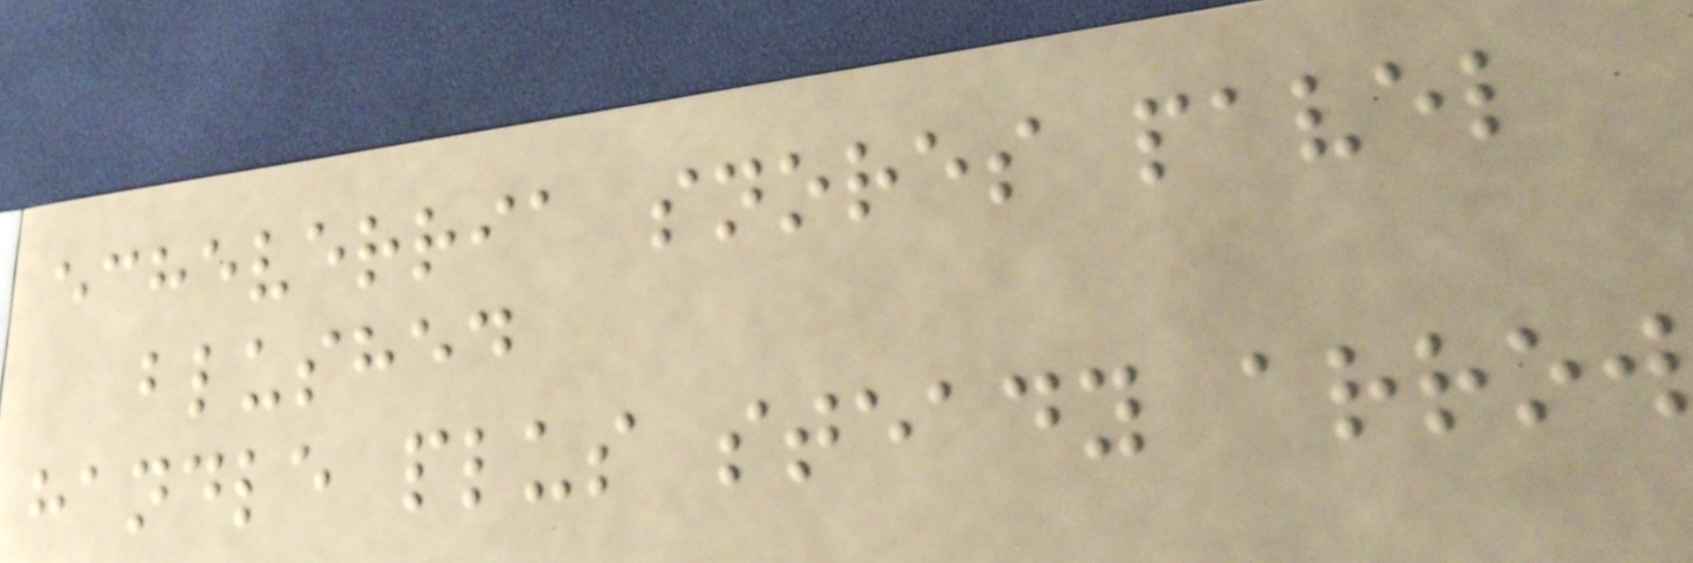echeverria snores pavel
blushed
handle plus steady arrow
